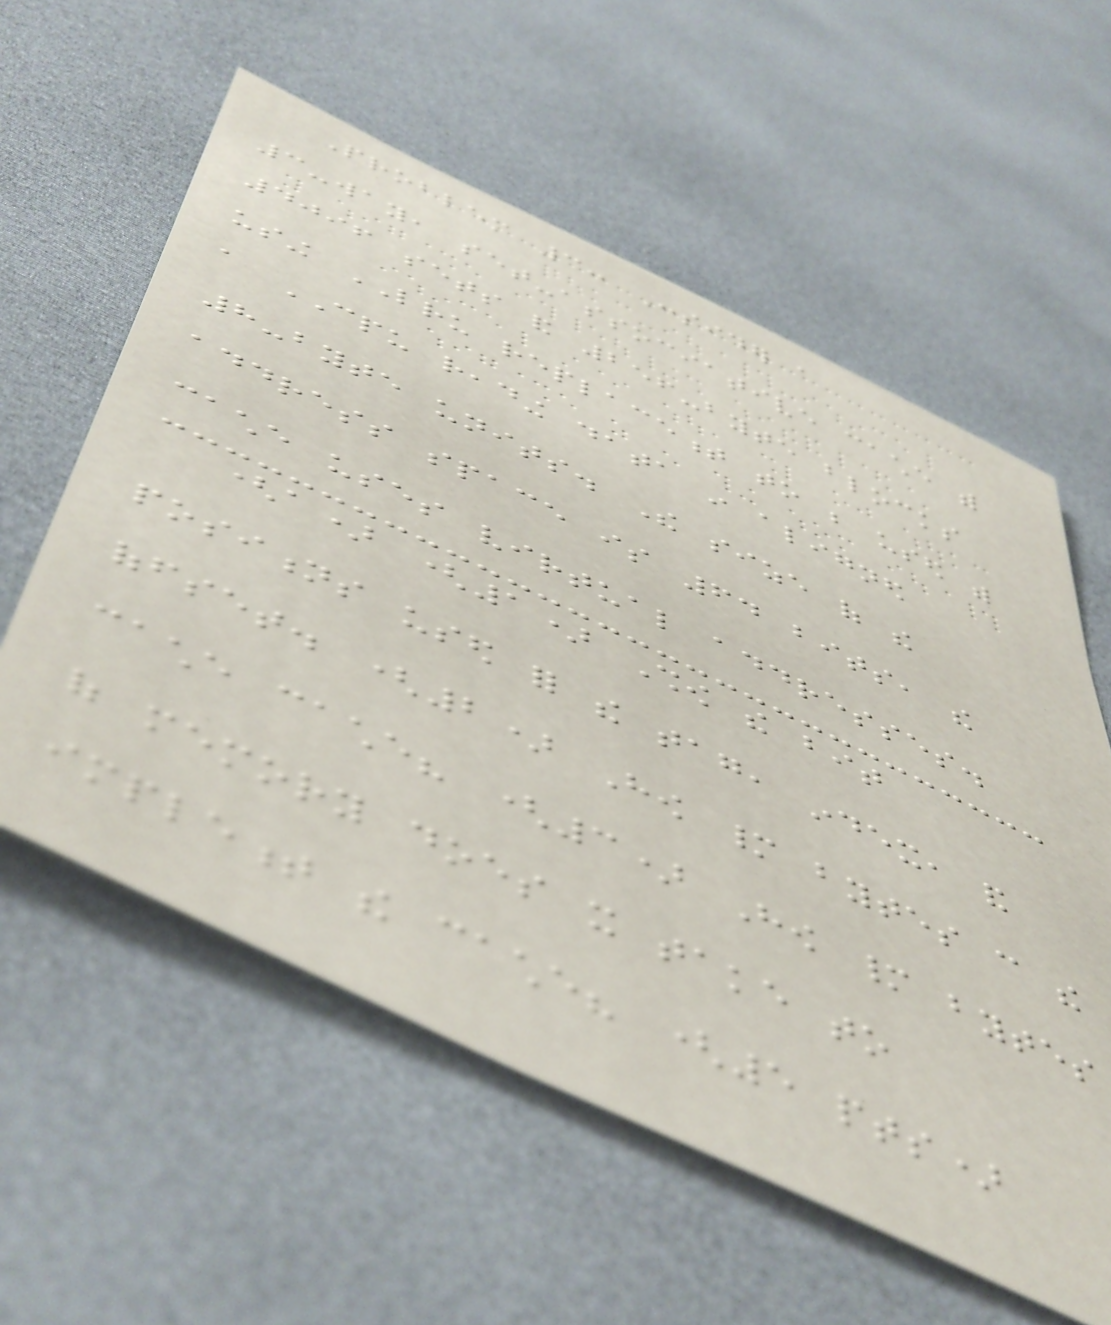Problem 3: Consider a
3-way, set-associative cache with
4096 sets and 256-byte blocks
using LRU replacement to be used with
a CPU reading data in aligned
8-byte units. The size of the
address space is 64 bits, the
cache uses virtual addresses.
(a) (1) Show the bit
positions used for the tag, index, and
offset. (2) How many bytes can the
cache cache? (3) How many bytes
of memory does it take to
implement the cache? (5 pts)
